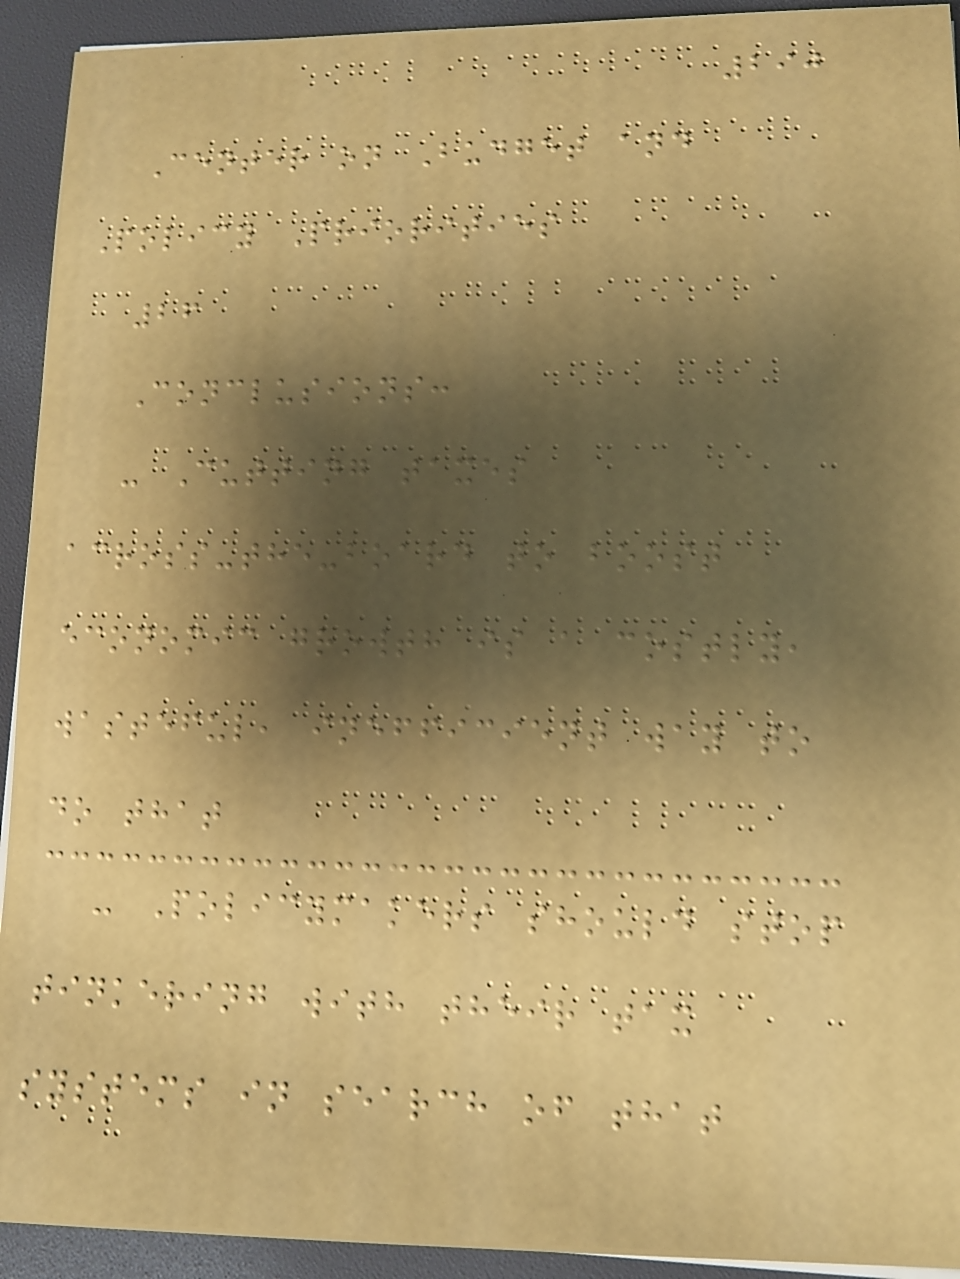290
Center on Budget and
Policy Priorities
26
Conclusions:
- Cutting taxes
across-the-board to boost
economic growth is a costly,
wasteful, inefficient way to
do that
- Policymakers should stop
tinkering with their tax
systems in search of that
